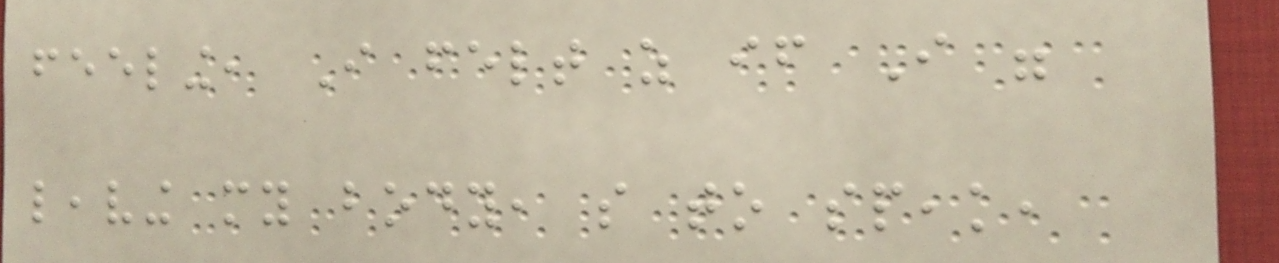feeling, I felt as if I were
leaving my body, so to speak,
